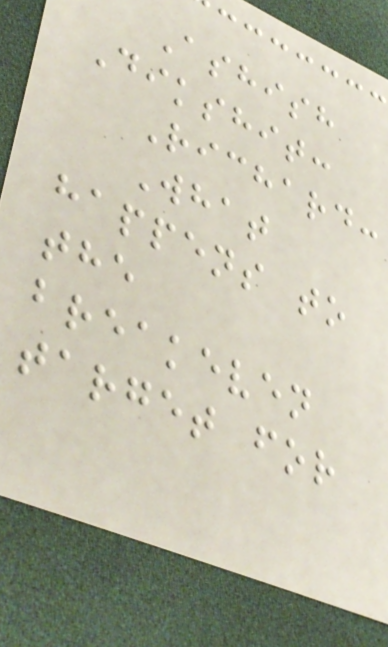Ashish
Dikshit:
Richard:
What
happens to
the
breakeven
target for
